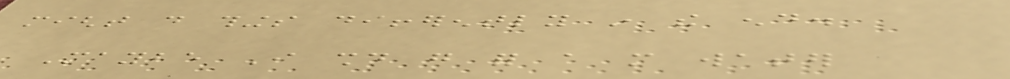might do things differently in the end.
Maybe I should go for a more water
